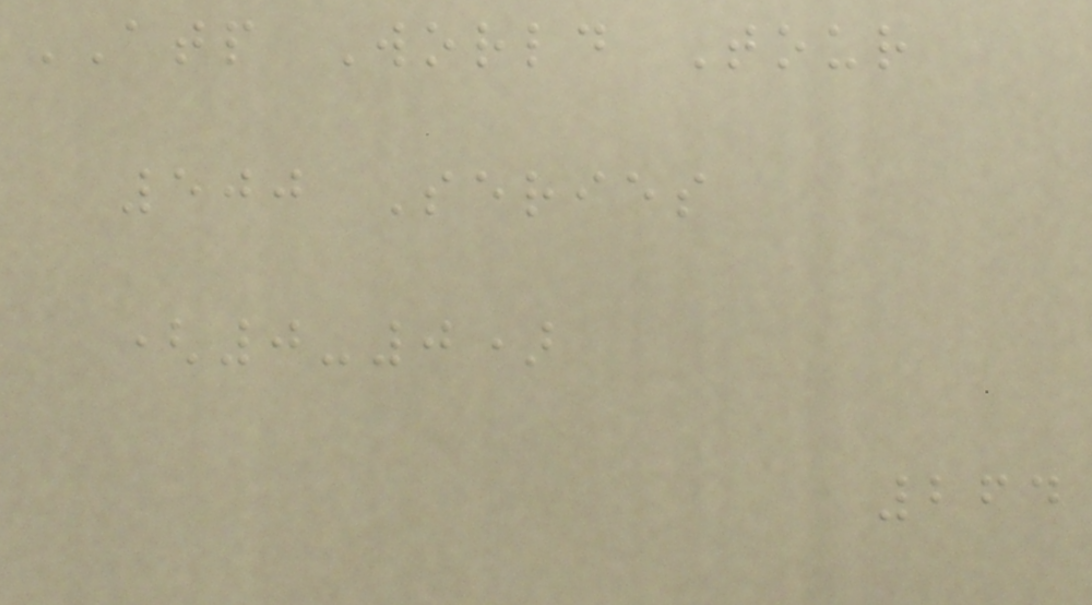ATP World Tour
500 Series
(0-0)
264
